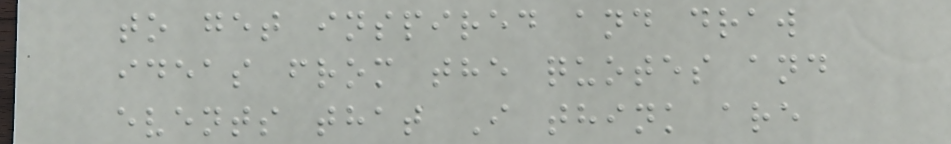to get inspired and draw
ideas from the quotes and
events that I think are
